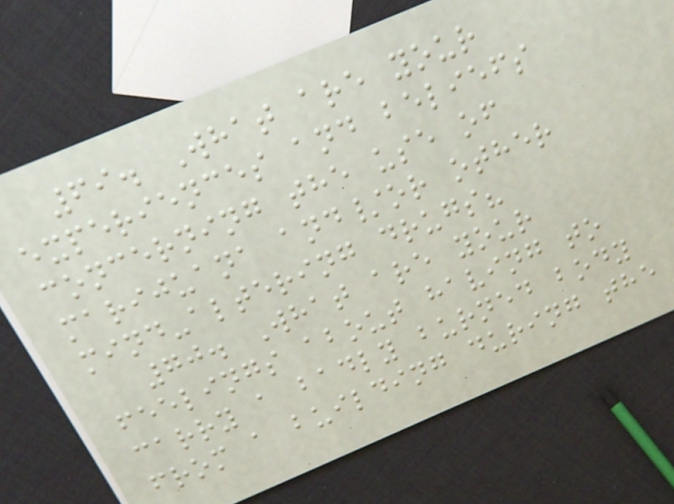69. What are your
experiences and beliefs
concerning the use of
marijuana and/or other
mind-altering drugs?
70. What are your
feelings about having to
carry a badly burned body
from a building during the
